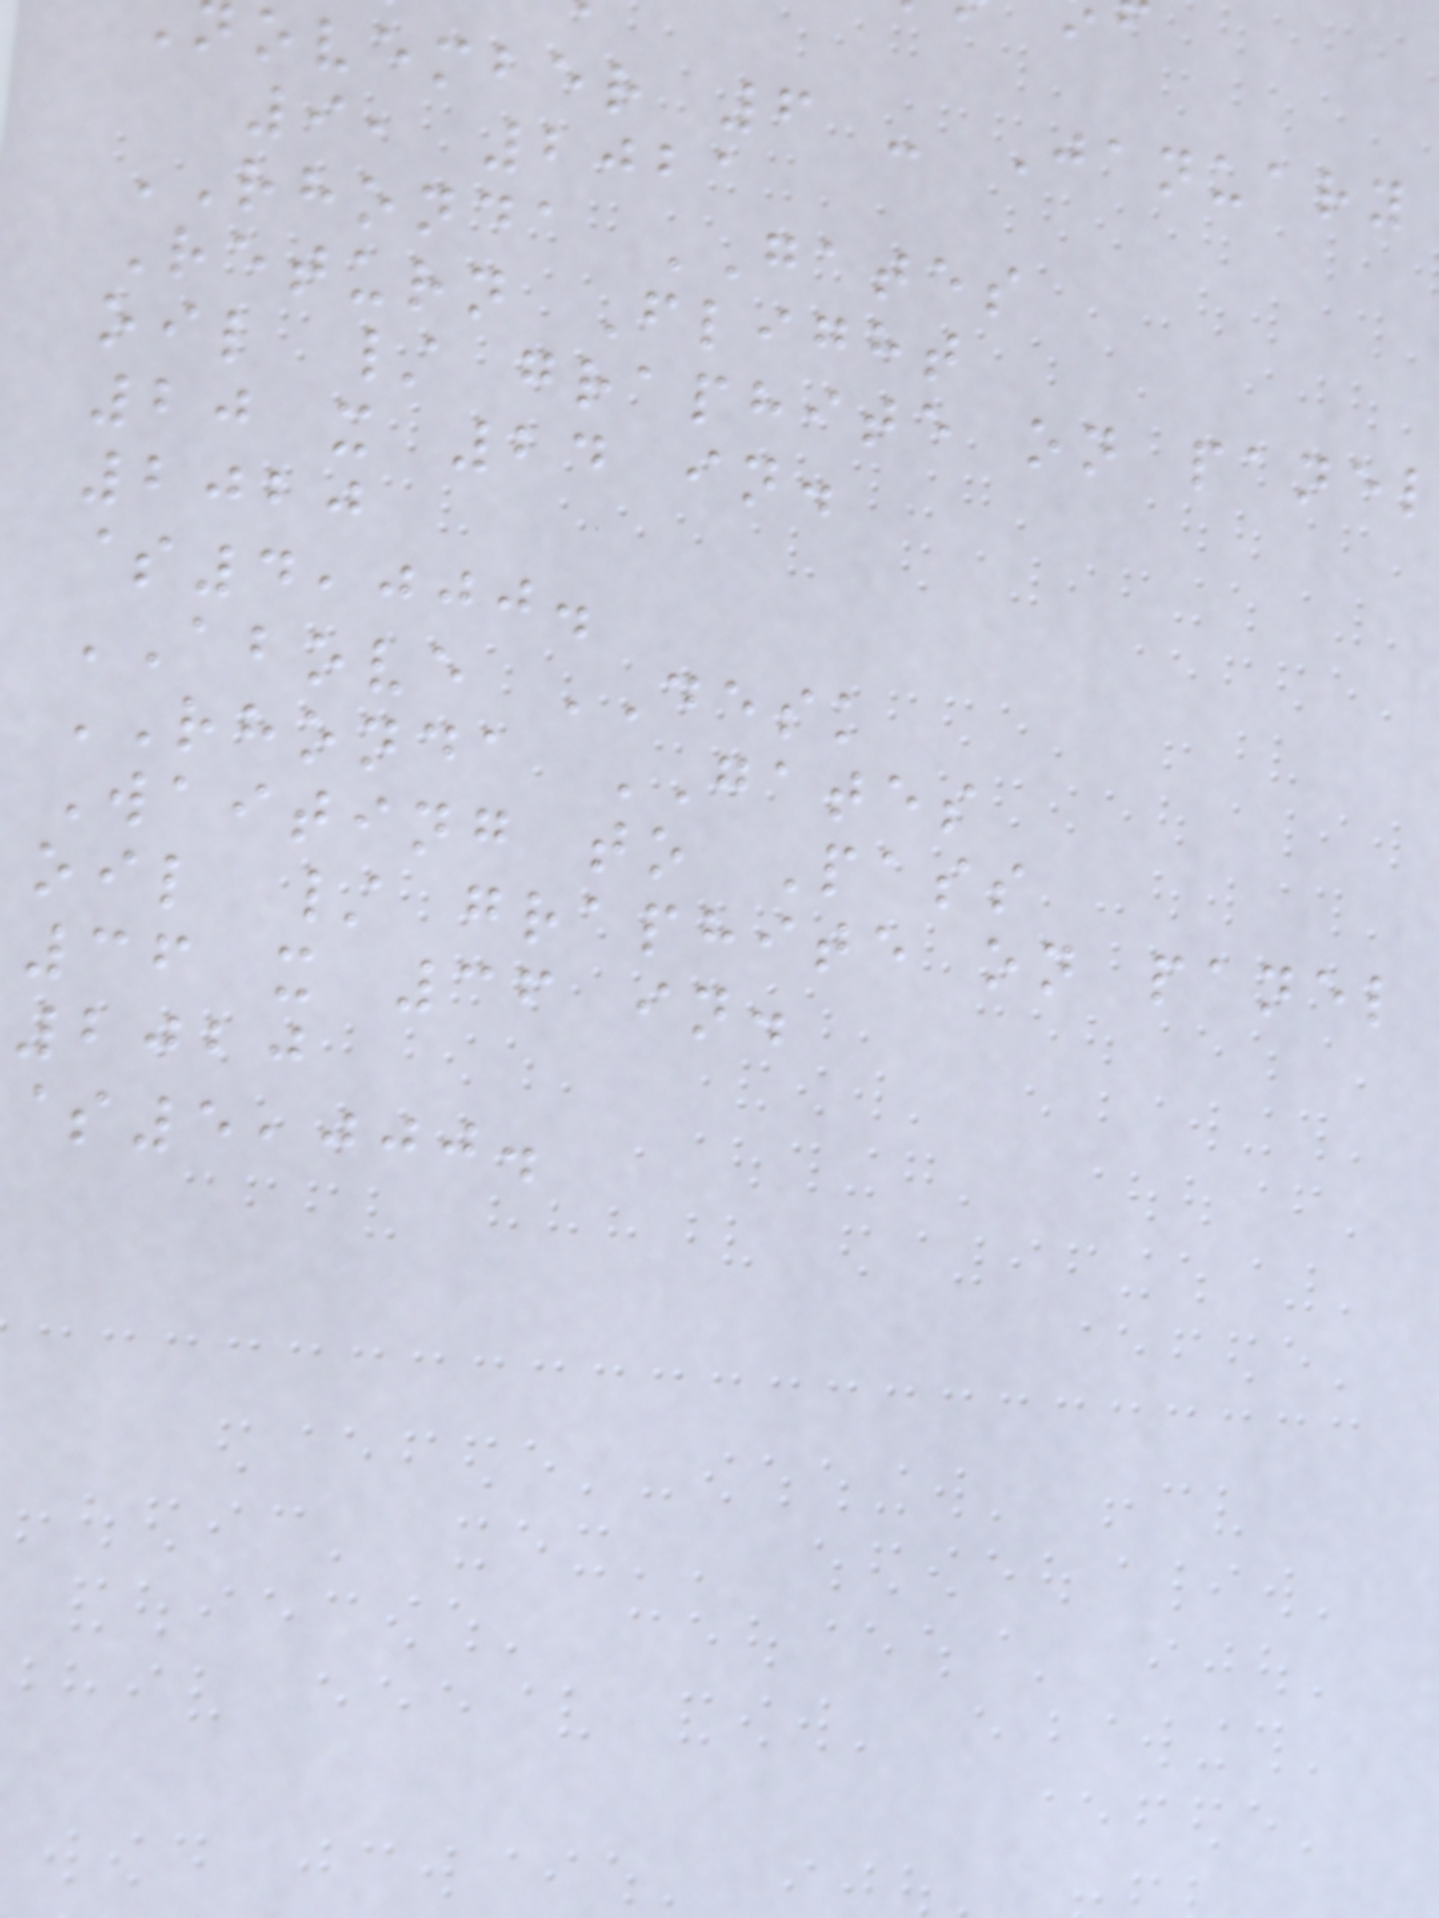ovember 6 - January
9, 2021
RHONDA GATES
Return Flight
oil / graphite on panel
20 x 24 in.
2020
$4,000.
ABOVE DESK
RHONDA GATES
Waiting to Pass
oil / graphite on panel
36 x 36 in.
2020
$5,000.
